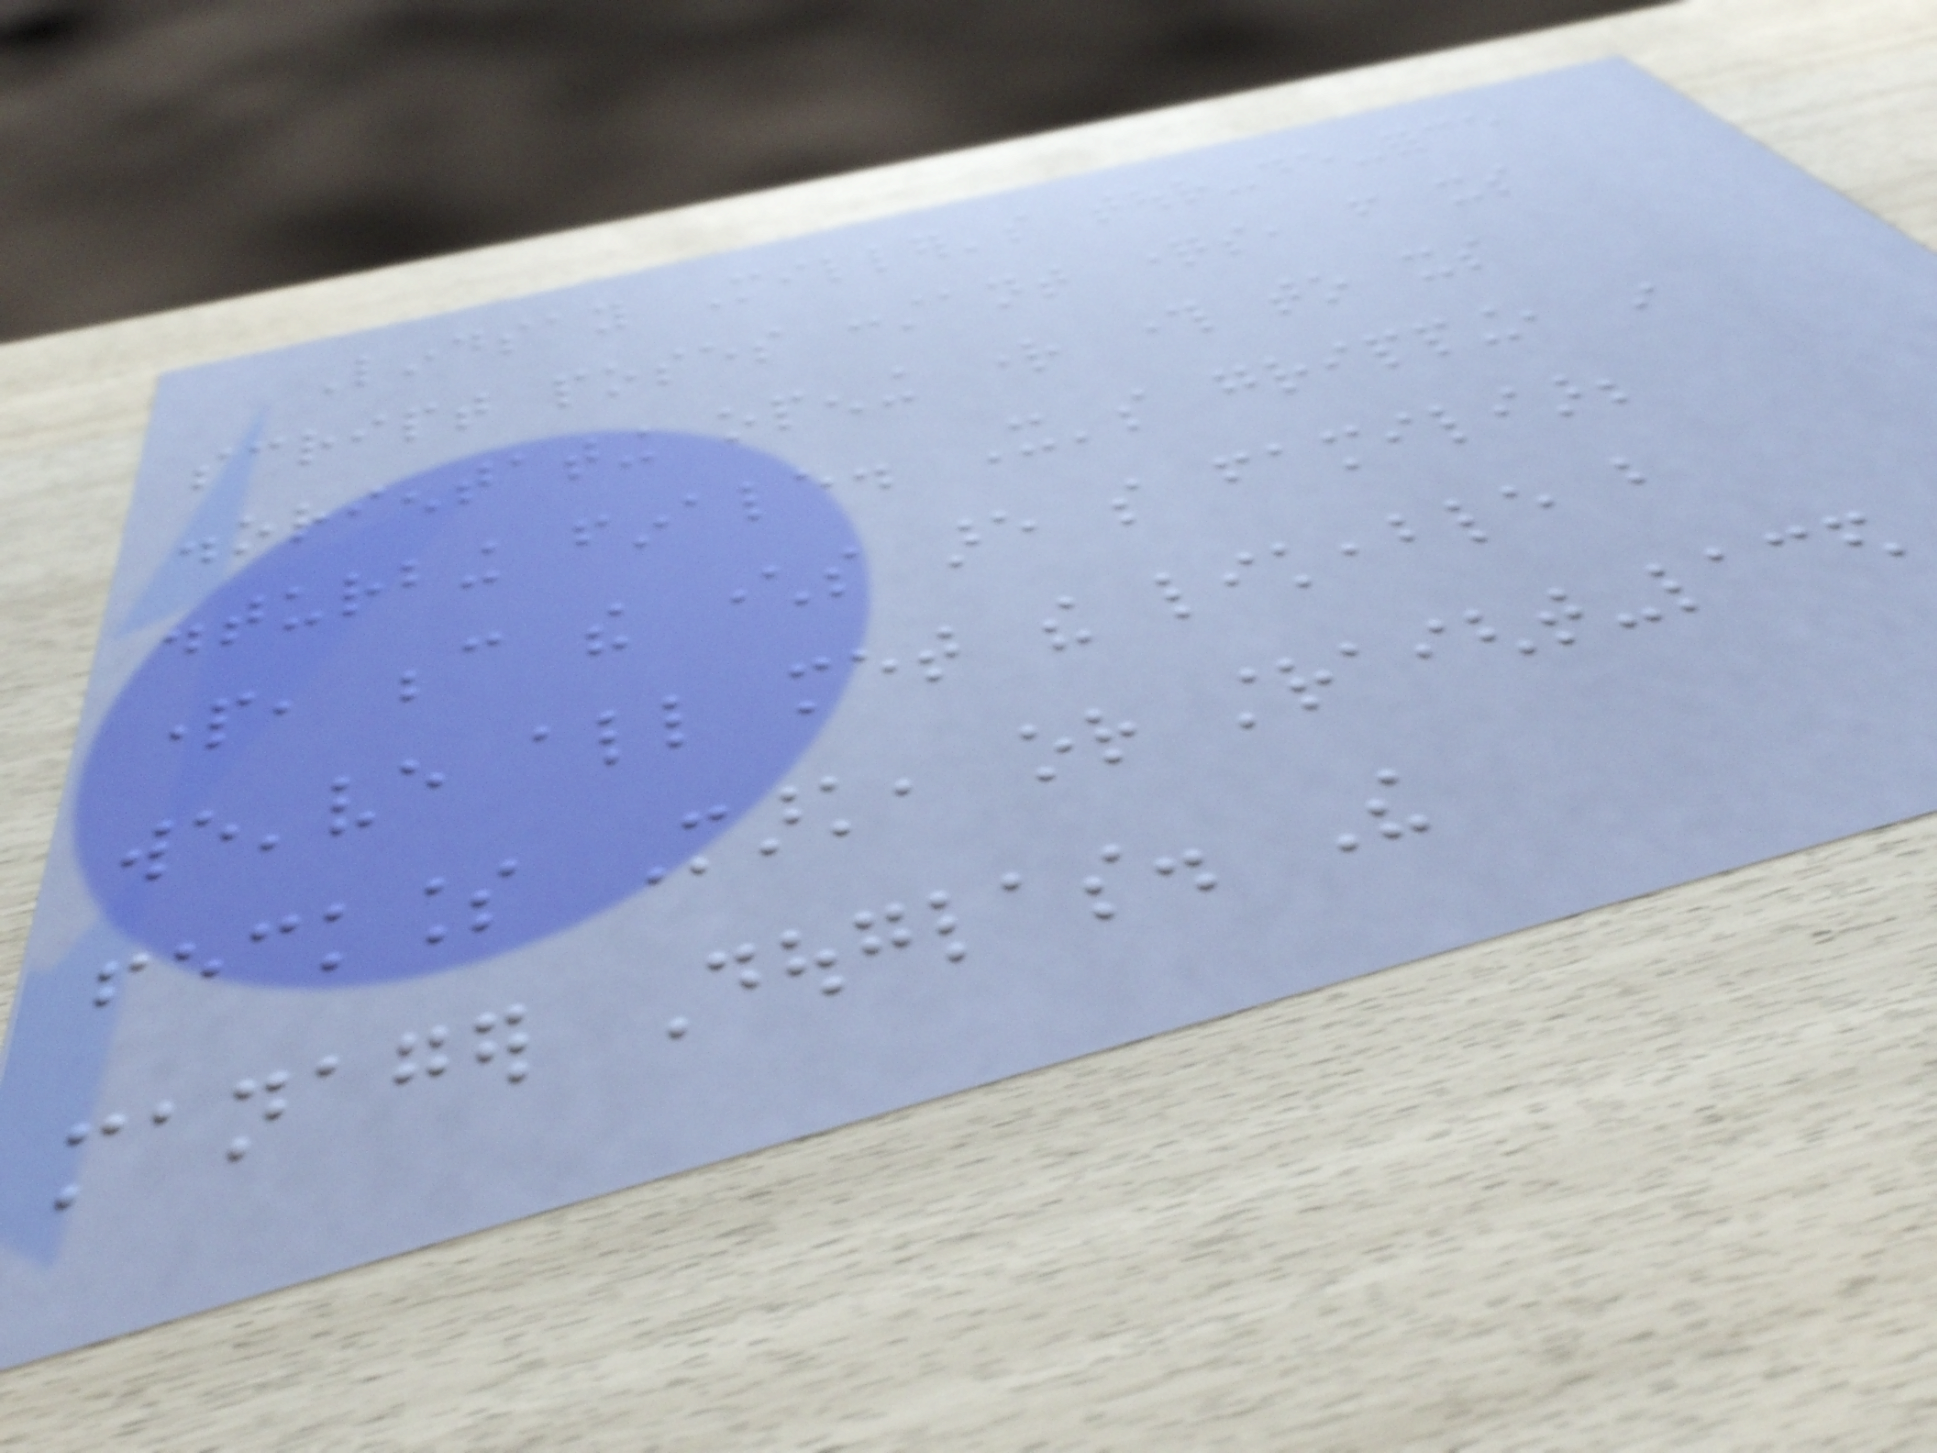Lindsay Miller's tour-de-force
script poses constant questions, from its
disorientating opening right through to its
disturbing finale. It's gripping, in
part, because the characters are so familiar;
we've all met the likeable but
feckless Mark, or straight-laced
manager Douglas. The
